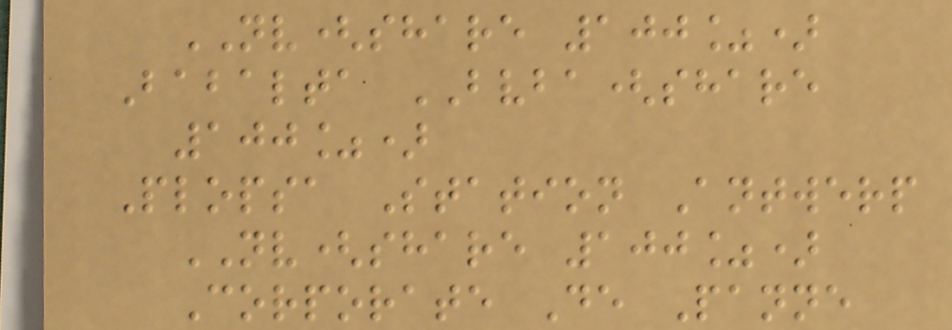NV(share 100%)
Babalta BVBA(share
100%)
Plopsa Station Antwerp
NV(share 100%)
Corporate De Panne
